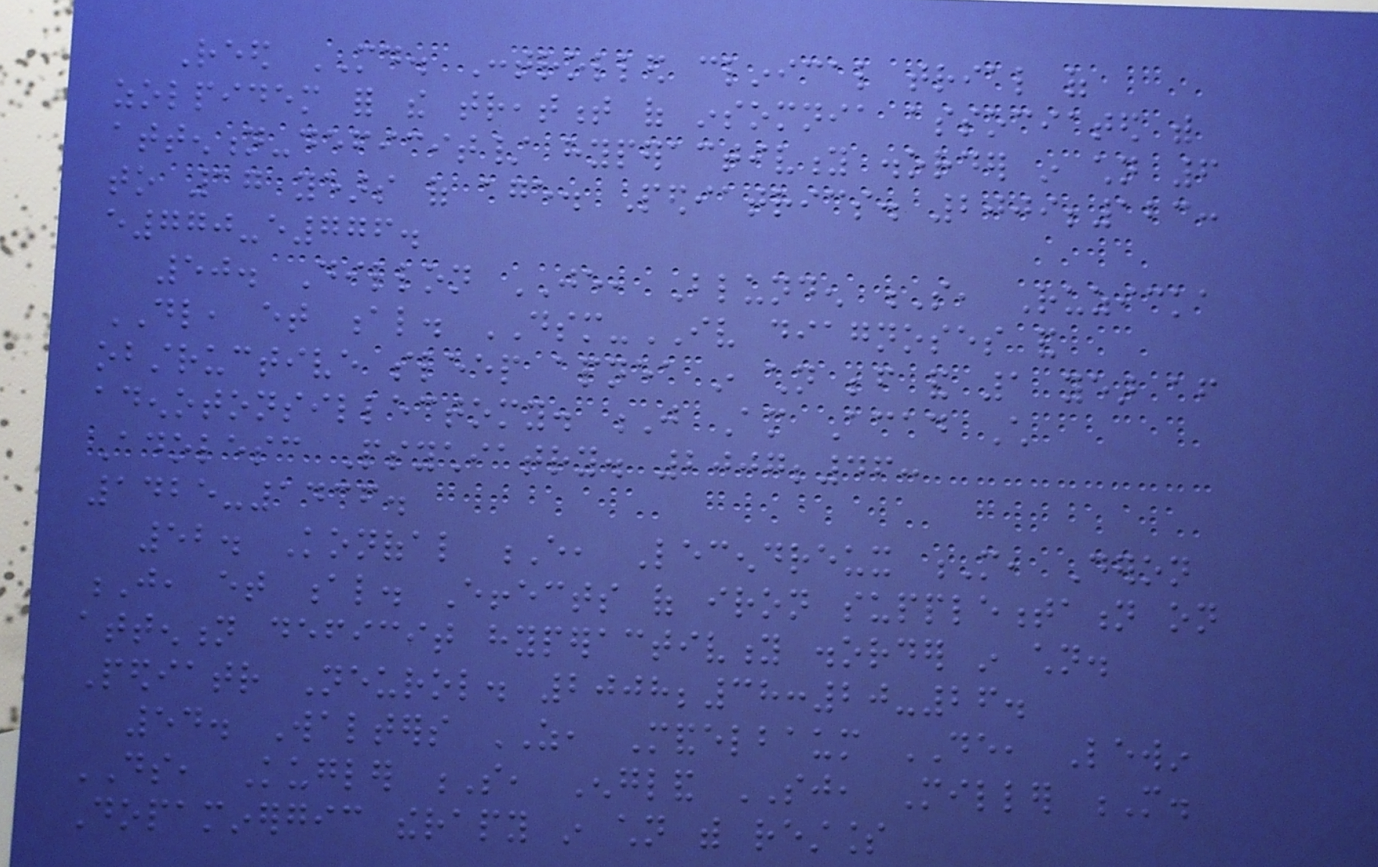Reed MD. Controlled clinical trial of
zolpidem for the treatment of insomnia associated with
attention-deficit/ hyperactivity disorder in children 6
to 17 years of age. Pediatrics. 2009;123:
e770-e776.
50. Dillon JE, Blunden S, Ruzicka
DL, et al. DSM-IV diagnoses and
obstructive sleep apnea in children before and 1 year after
adenotonsillectomy. J Am Acad Child
Adolesc Psychiatry. 2007;46:
1425-1436.
52. Konofal E, Lecendreux M, Deron
J, et al. Effects of iron supplementation on
attention deficit hyperactivity disorder in children.
Pediatr Neurol. 2008;38:20-26.
54. Walters AS, Mandelbaum DE, Lewin
DS, Kugler S, England SJ, Miller M.
Dopaminergic therapy in children with restless
